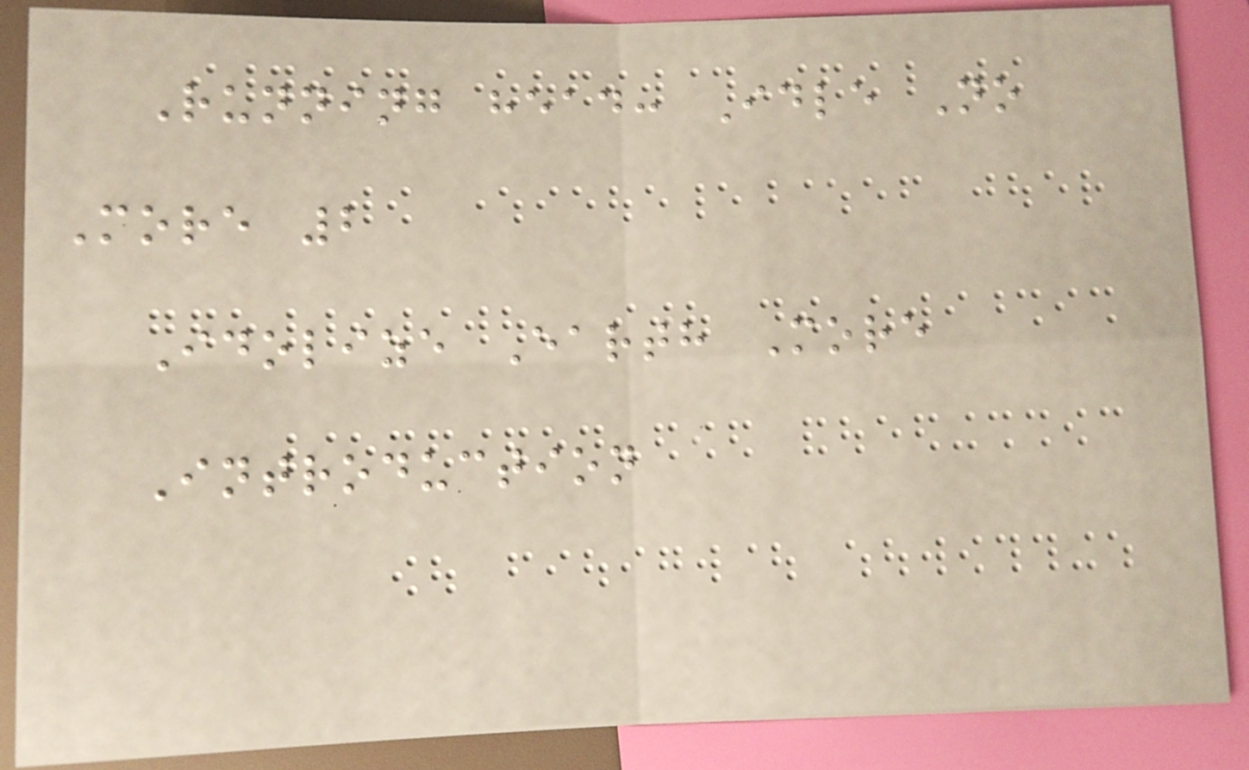Running head: Idle No
More 2
Idolize Earth More
Introduction
